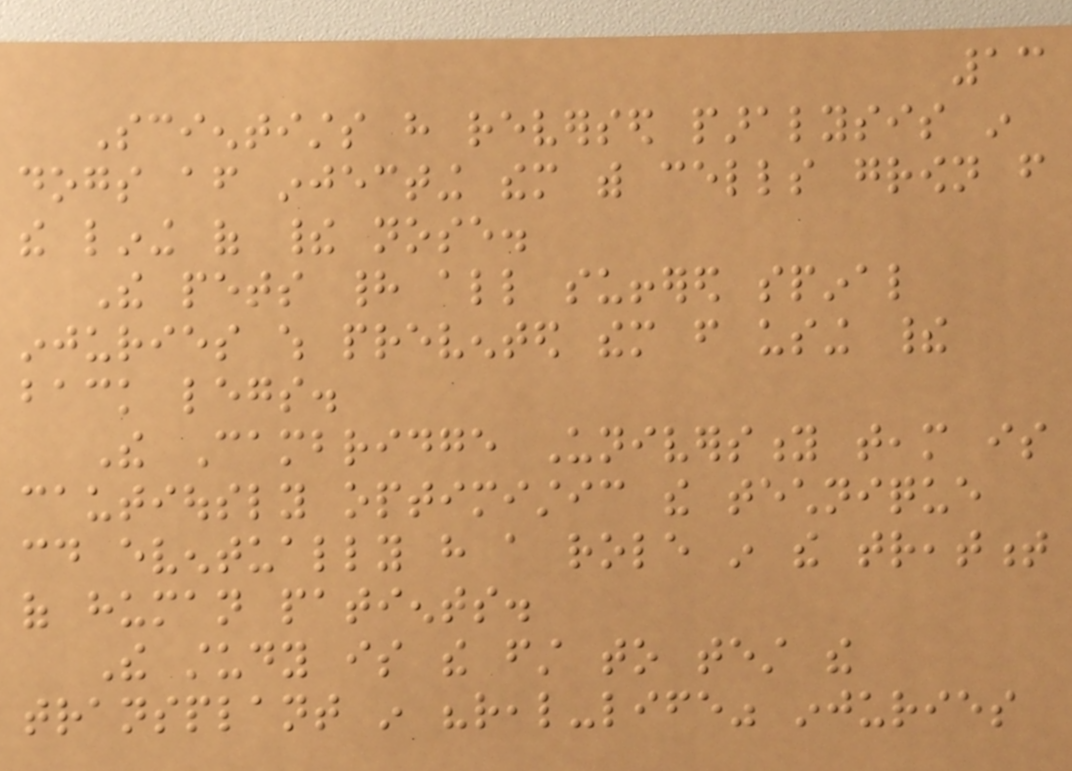13
Scientists have reversed paralysis in
dogs after injecting them with cells grown from
the lining of their nose.
The pets had all suffered spinal
injuries which prevented them from using their
back legs.
The Cambridge University team is
cautiously optimistic the technique
could eventually have a role in the treatment
of human patients.
The study is the first to test the
transplant in "real-life" injuries
